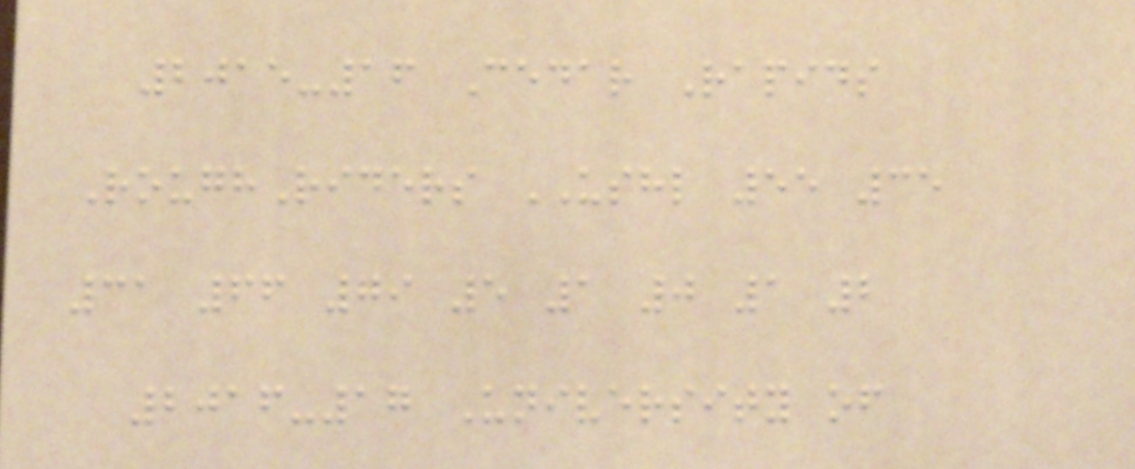2015-16 Cedar Rapids
RoughRiders USHL 55 35
31 66 79 5 1 0 1 2
2016-17 University of
